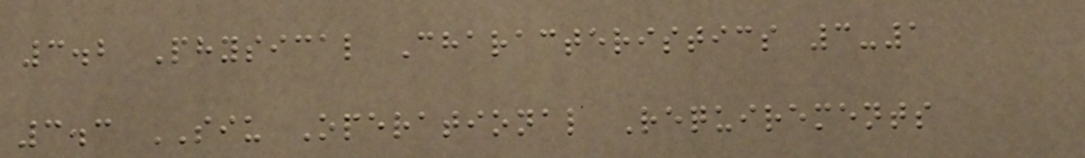3.2 Physical Characteristics 3-1
3.3 SIU Operational Requirements
